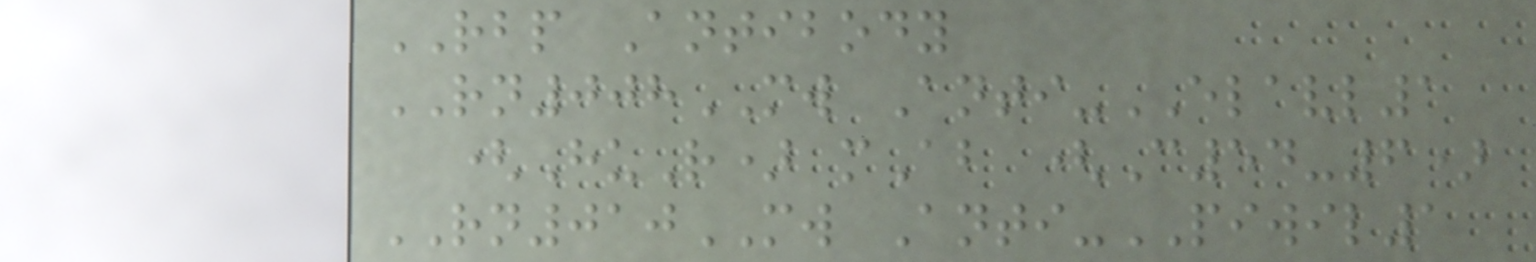RBP Antibody
RN008MW Anti-ELAVL1
(HuR) mAb (C54-6)
RN010MW Anti-PIWIL1
